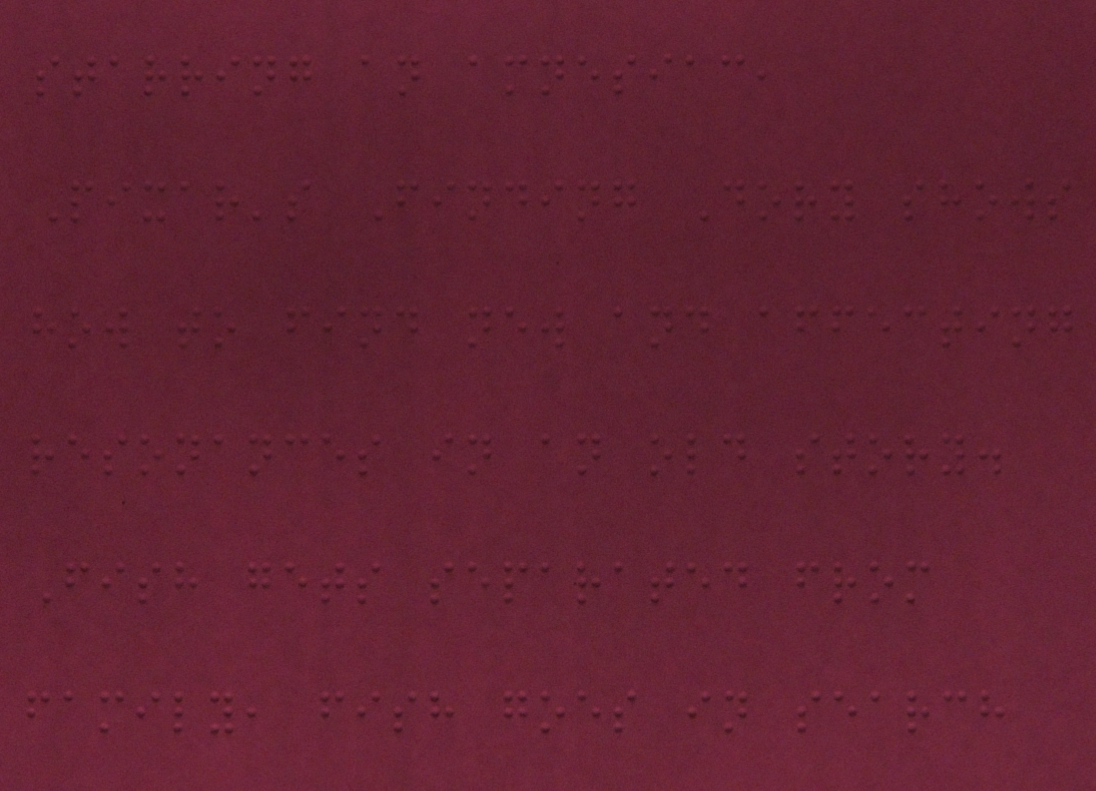starring an amnesiac,
Pixar's Finding Dory shows
how to find new and affecting
resonances in an old story.
Fish gets separated from
family, fish goes in search
